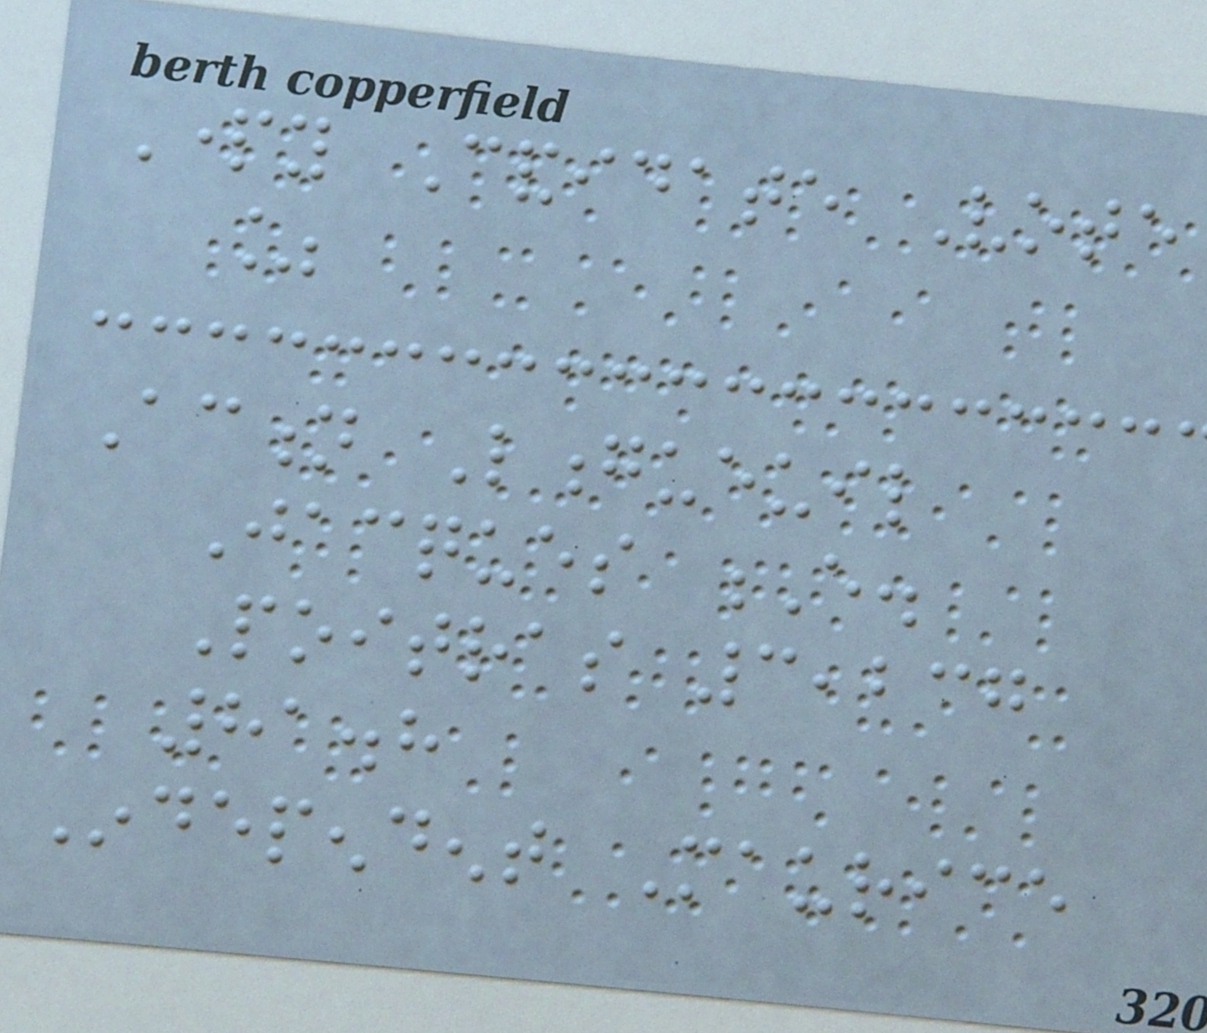Party Candidate Vote
%
Action Longueuil
Jacques E.
Poitras 3,237
81.8
Independent Maurice
